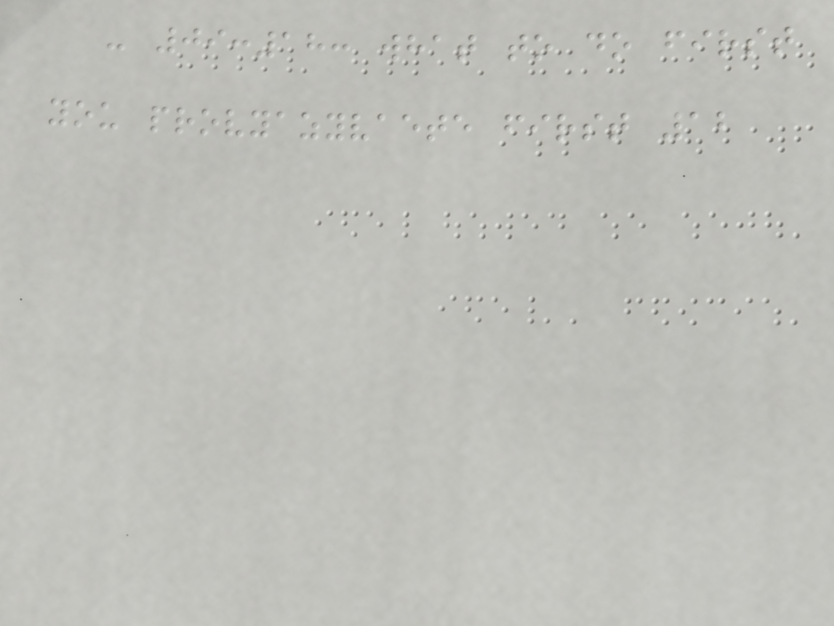- 09:18: what to do first
you provyazyvaete first 12
